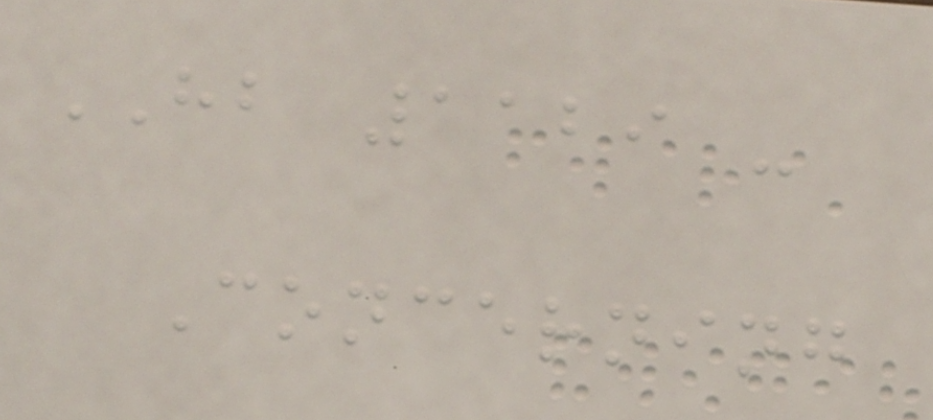HB 1129 -
Concerning
